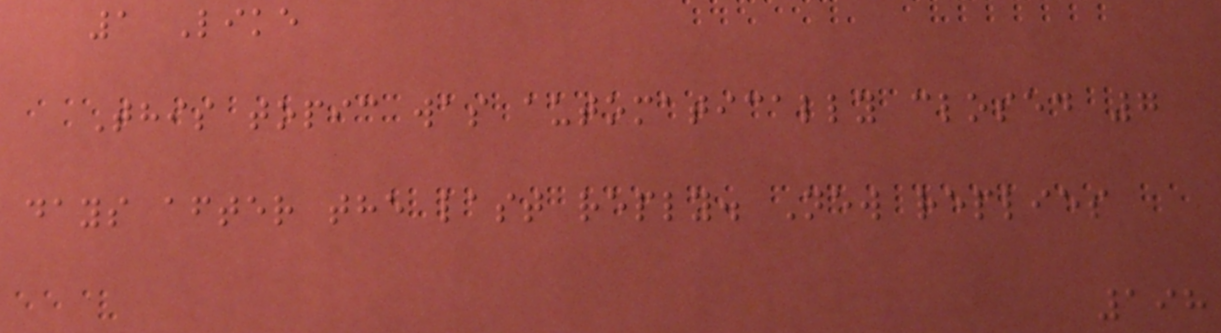1 Like
This topic was automatically closed 7
days after the last reply. New replies
198
